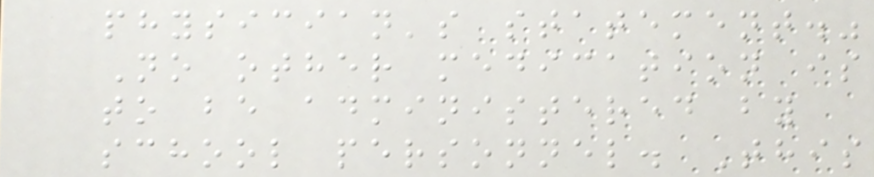physician's statement."
No other medication is
to be administered by
school personnel. This
